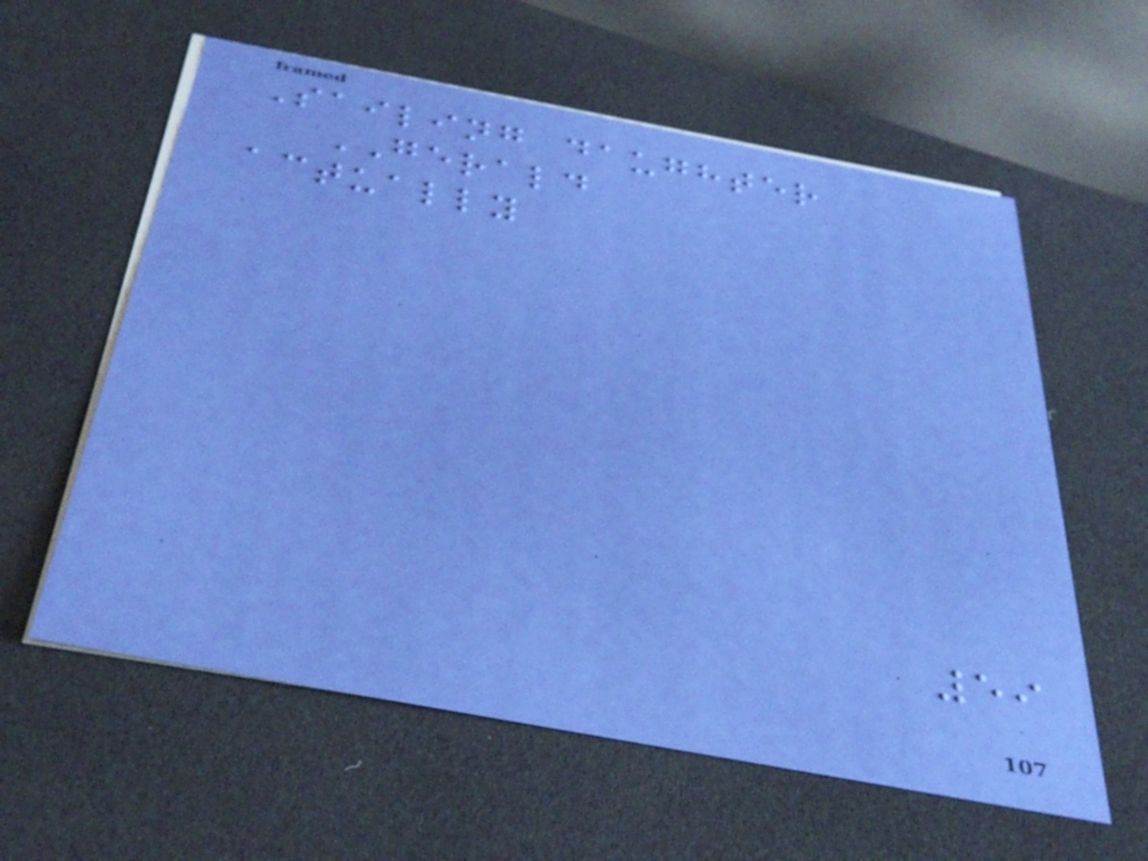Sailing daughter
GERALD
actually
59
